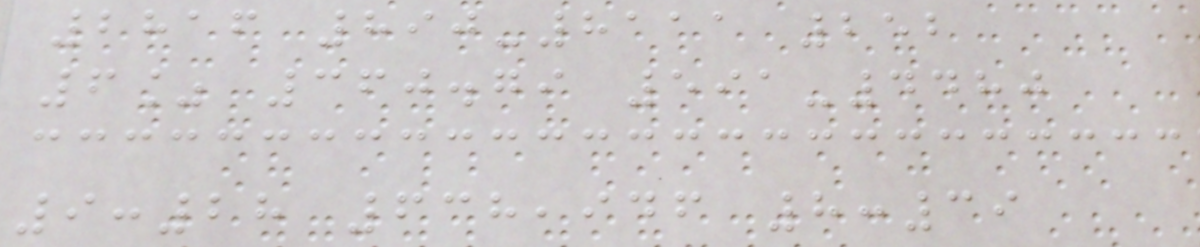2816 890-8111 252
6% 360.79 591-4480
9:28 638,946 8:39
